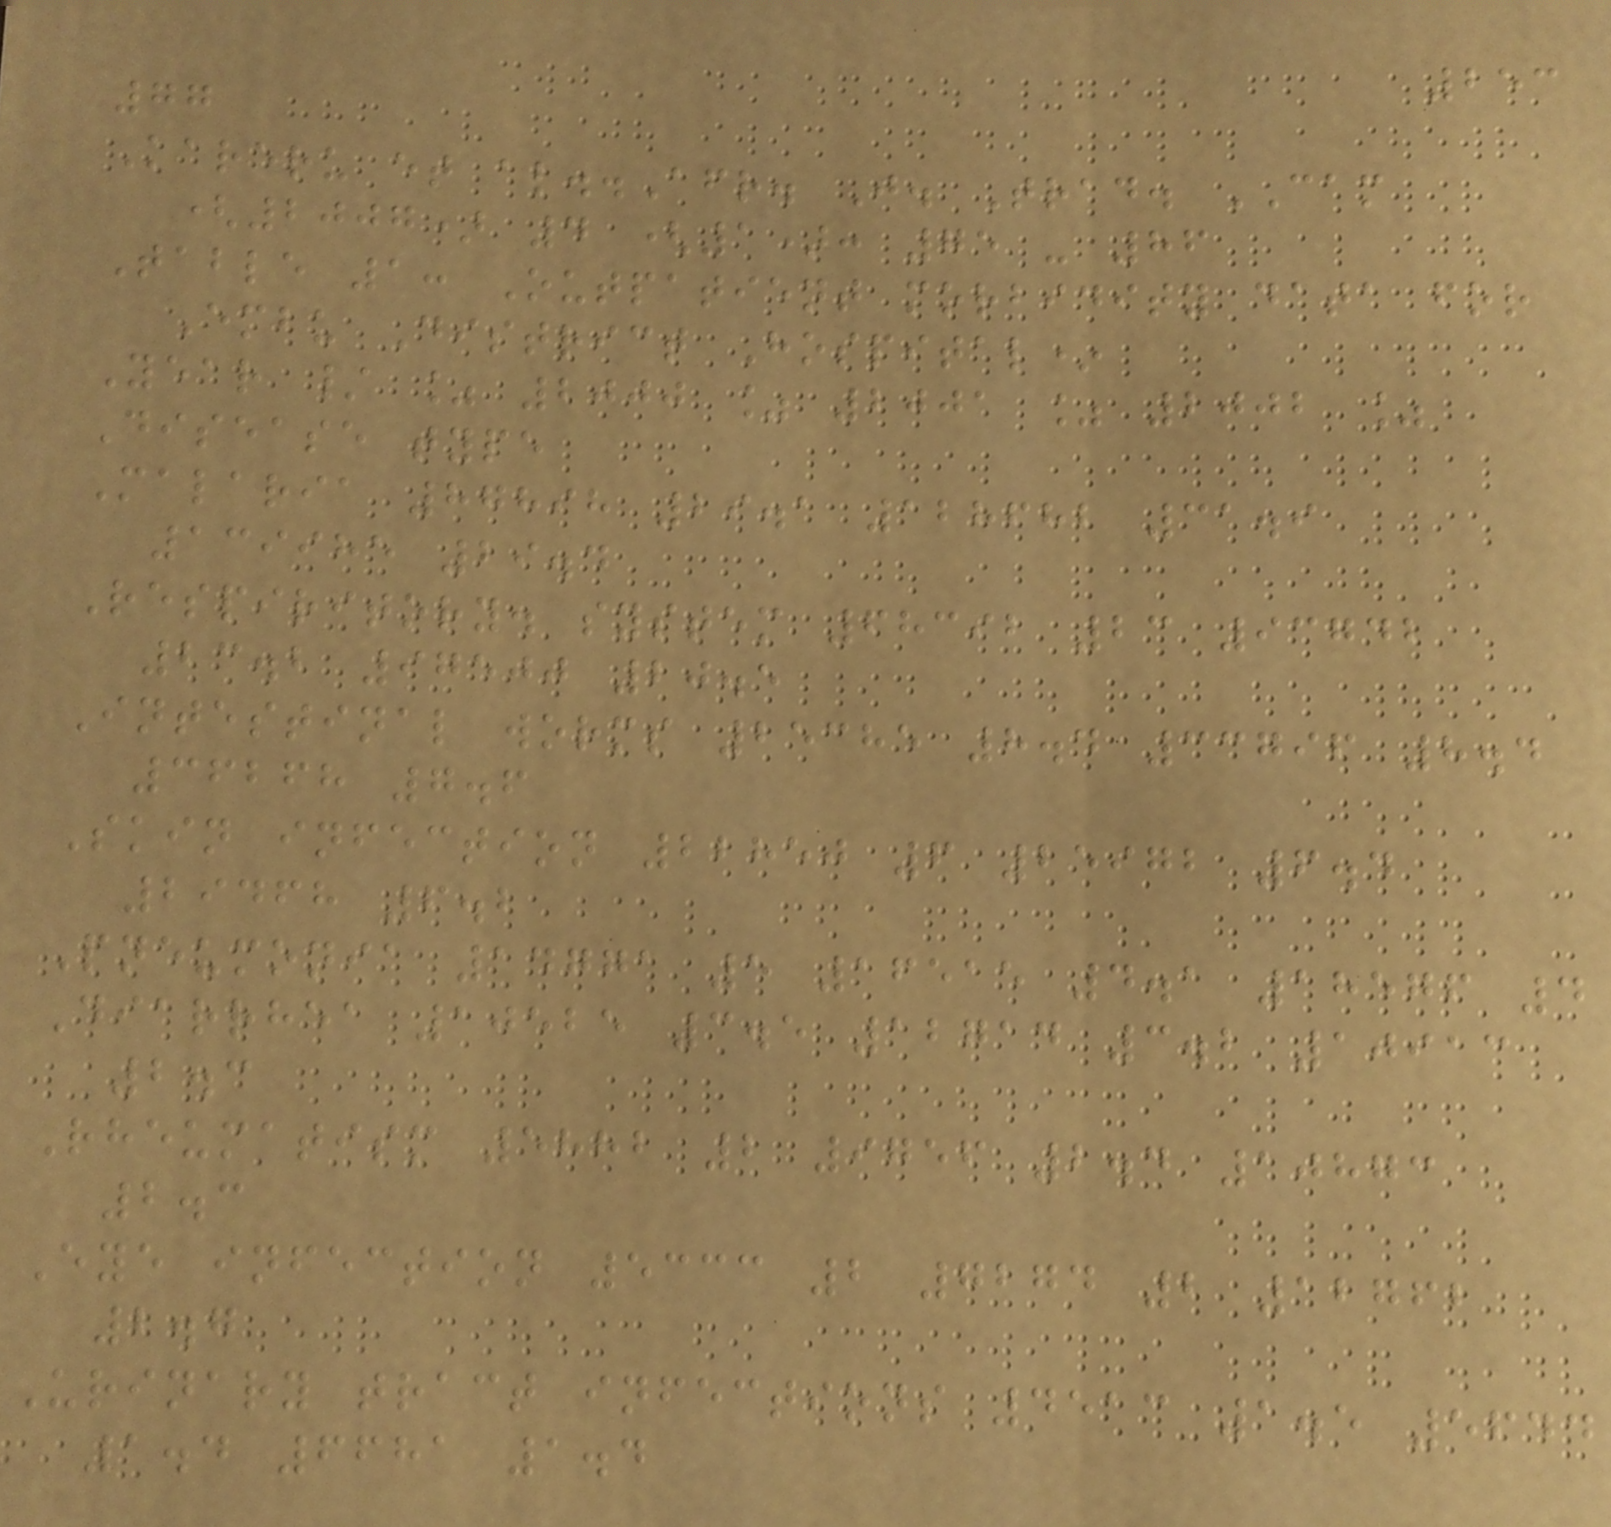253
77
Kareru et al..Afr. J. Trad. CAM
(2007) 4 (1): 75 - 86
Table 1: Outpatient morbidity data for
Embu District Hospital*
Year / % 2000 % 2001 % 2002 %
Disease type
Malaria 87898 29.1 128682 31.9
139985 29.4
Respiritory. system 68392 23 93742
23.2 97500 20.5
Intestinal worms 25385 8.4 33796 8.4
36268 7.6
Skin infection 22850 6 25972 6.4
29468 6.2
Pneumonia 14771 5 16515 4.1 18576 4
Diarrhea 10525 3.5 12714 3.2 10913
2.3
Rheumatism 5882 2 9756 2.4 10873
2.3
Eye infection 5333 2 7274 2 12762
2.7
Urinary tract infections 4513 1.5 5644
1.4 6681 1.4
